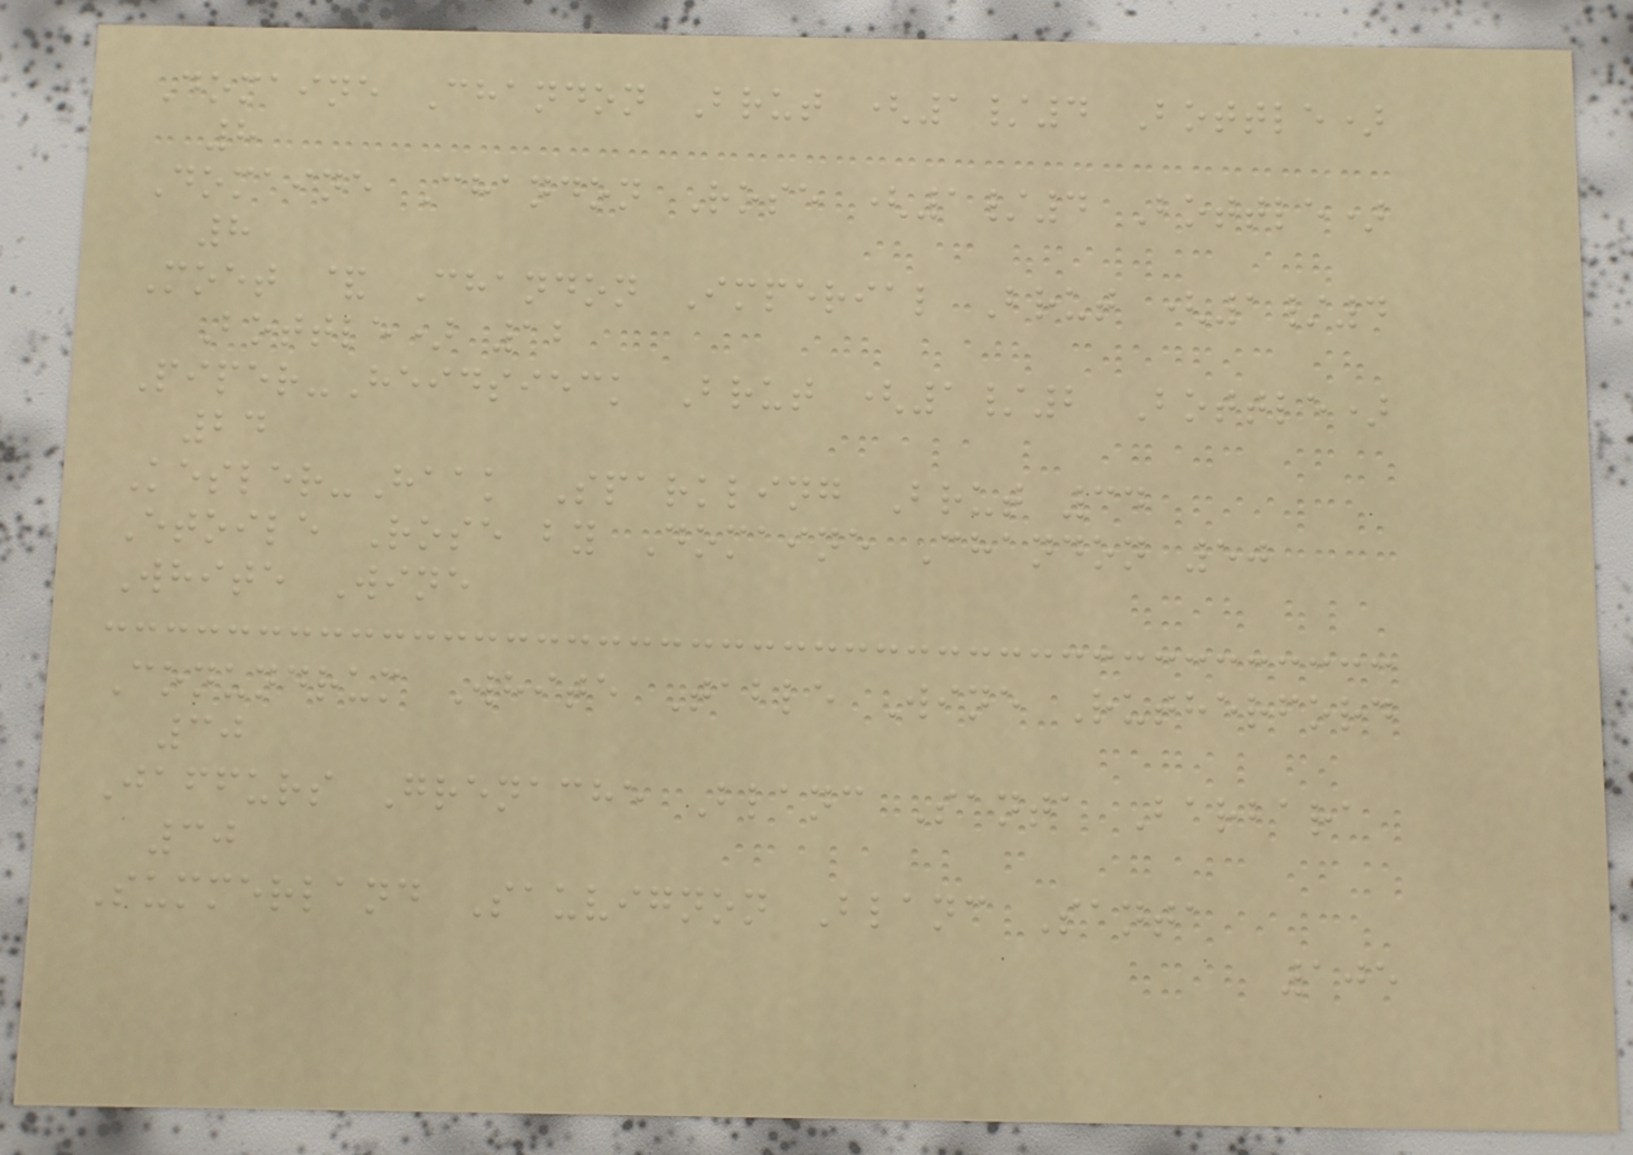Domaine Chandon Brut (1/4 Bottle)
8
Domaine Chandon Rose (1/4 Bottle)
8
Moet & Chandon Imperial Brut (1/4
Bottle) 12
Piper-Heidsieck Brut (1/2 Bottle)
24
Kesler-Haak Sparkling Brut 34
Etoile Rose by Domaine Chandon 50
White Wine
Conundrum White Table Wine Rutherford
30
Jaffurs Grenache Blanc Santa Barbara
30
Summerland Sauvignon Blanc Santa
105
